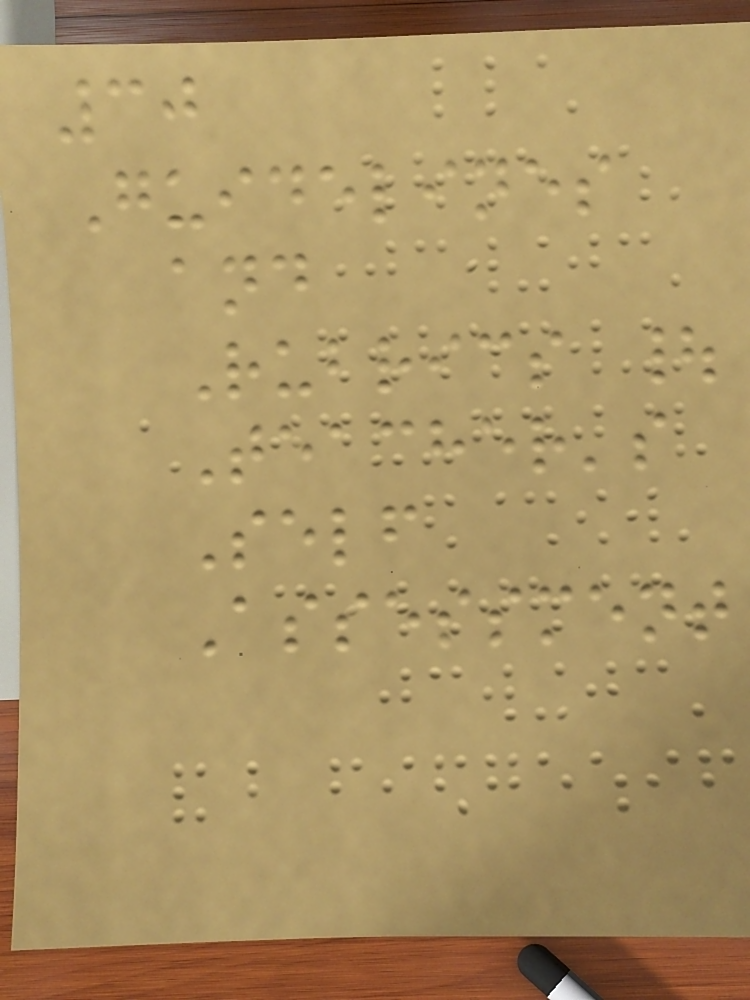30
Guidelines
and
Rubrics |
Teacher's
Self
Assessment
